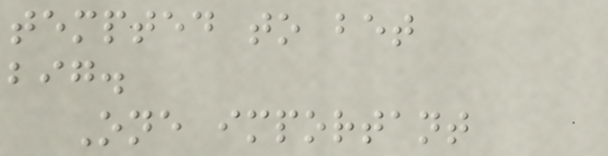tempted to bet
big.
One important
